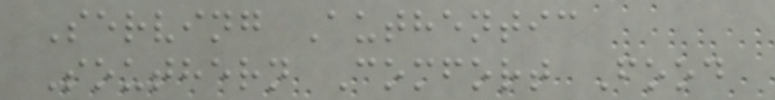Serving Authentic
Southern Comfort Food
